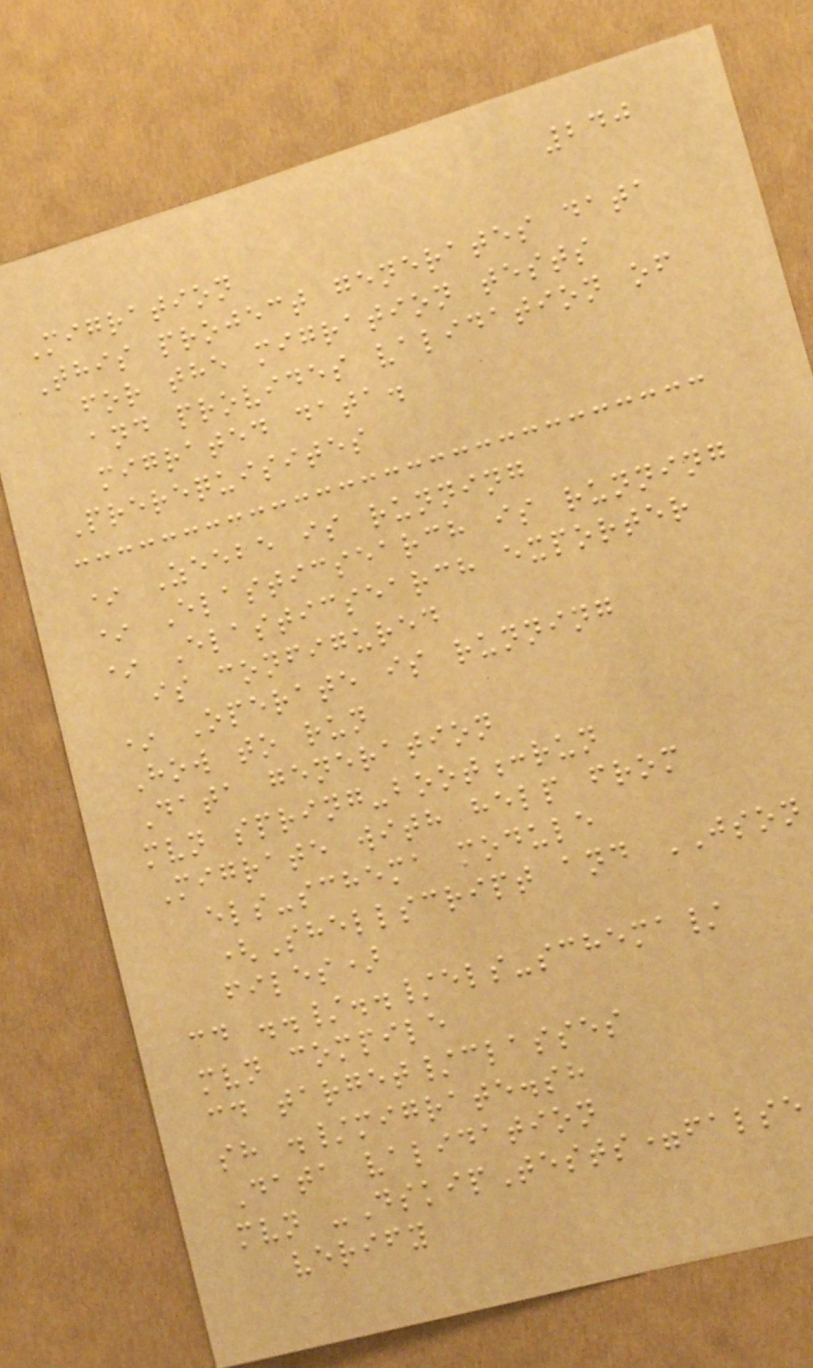240
Migration
This project generates data
for the migration tests
and provides validation of
migrated data.
Prerequisites
* Zeebe is running
* Elasticsearch is running
* Elasticsearch exporter
is configured
* Operate is running
How to run
Data generation
mvn spring-boot:run
Migrate with help from
els-schema module
(Shellscript and JSON
files)
cd ../../els-schema/
mvn compile
cd target/classes
sh ./migrate.sh
Data validation
mvn -DskipTests=false
verify
